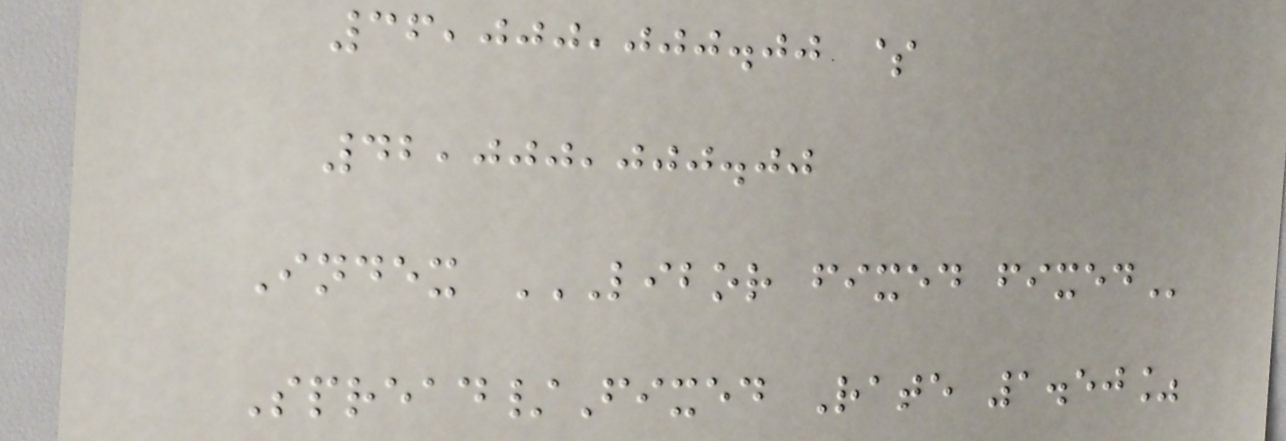36,000,000.00 $
42,000,000.00
Index LIBOR FIXED FIXED
Spread/Fixed Rate 1.50%
